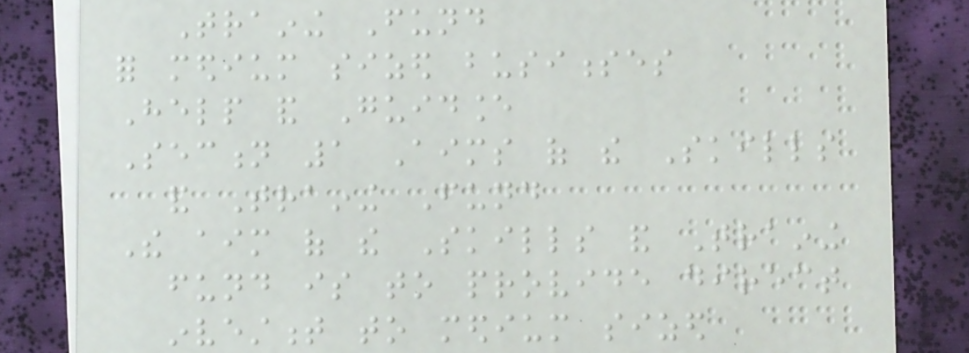Training Fund
for medium sized businesses
Help and Guidance
Section 1 Aims of the Skills
and Training Fund
The aim of the Skills and Training
fund is to provide direct
investment to medium sized
